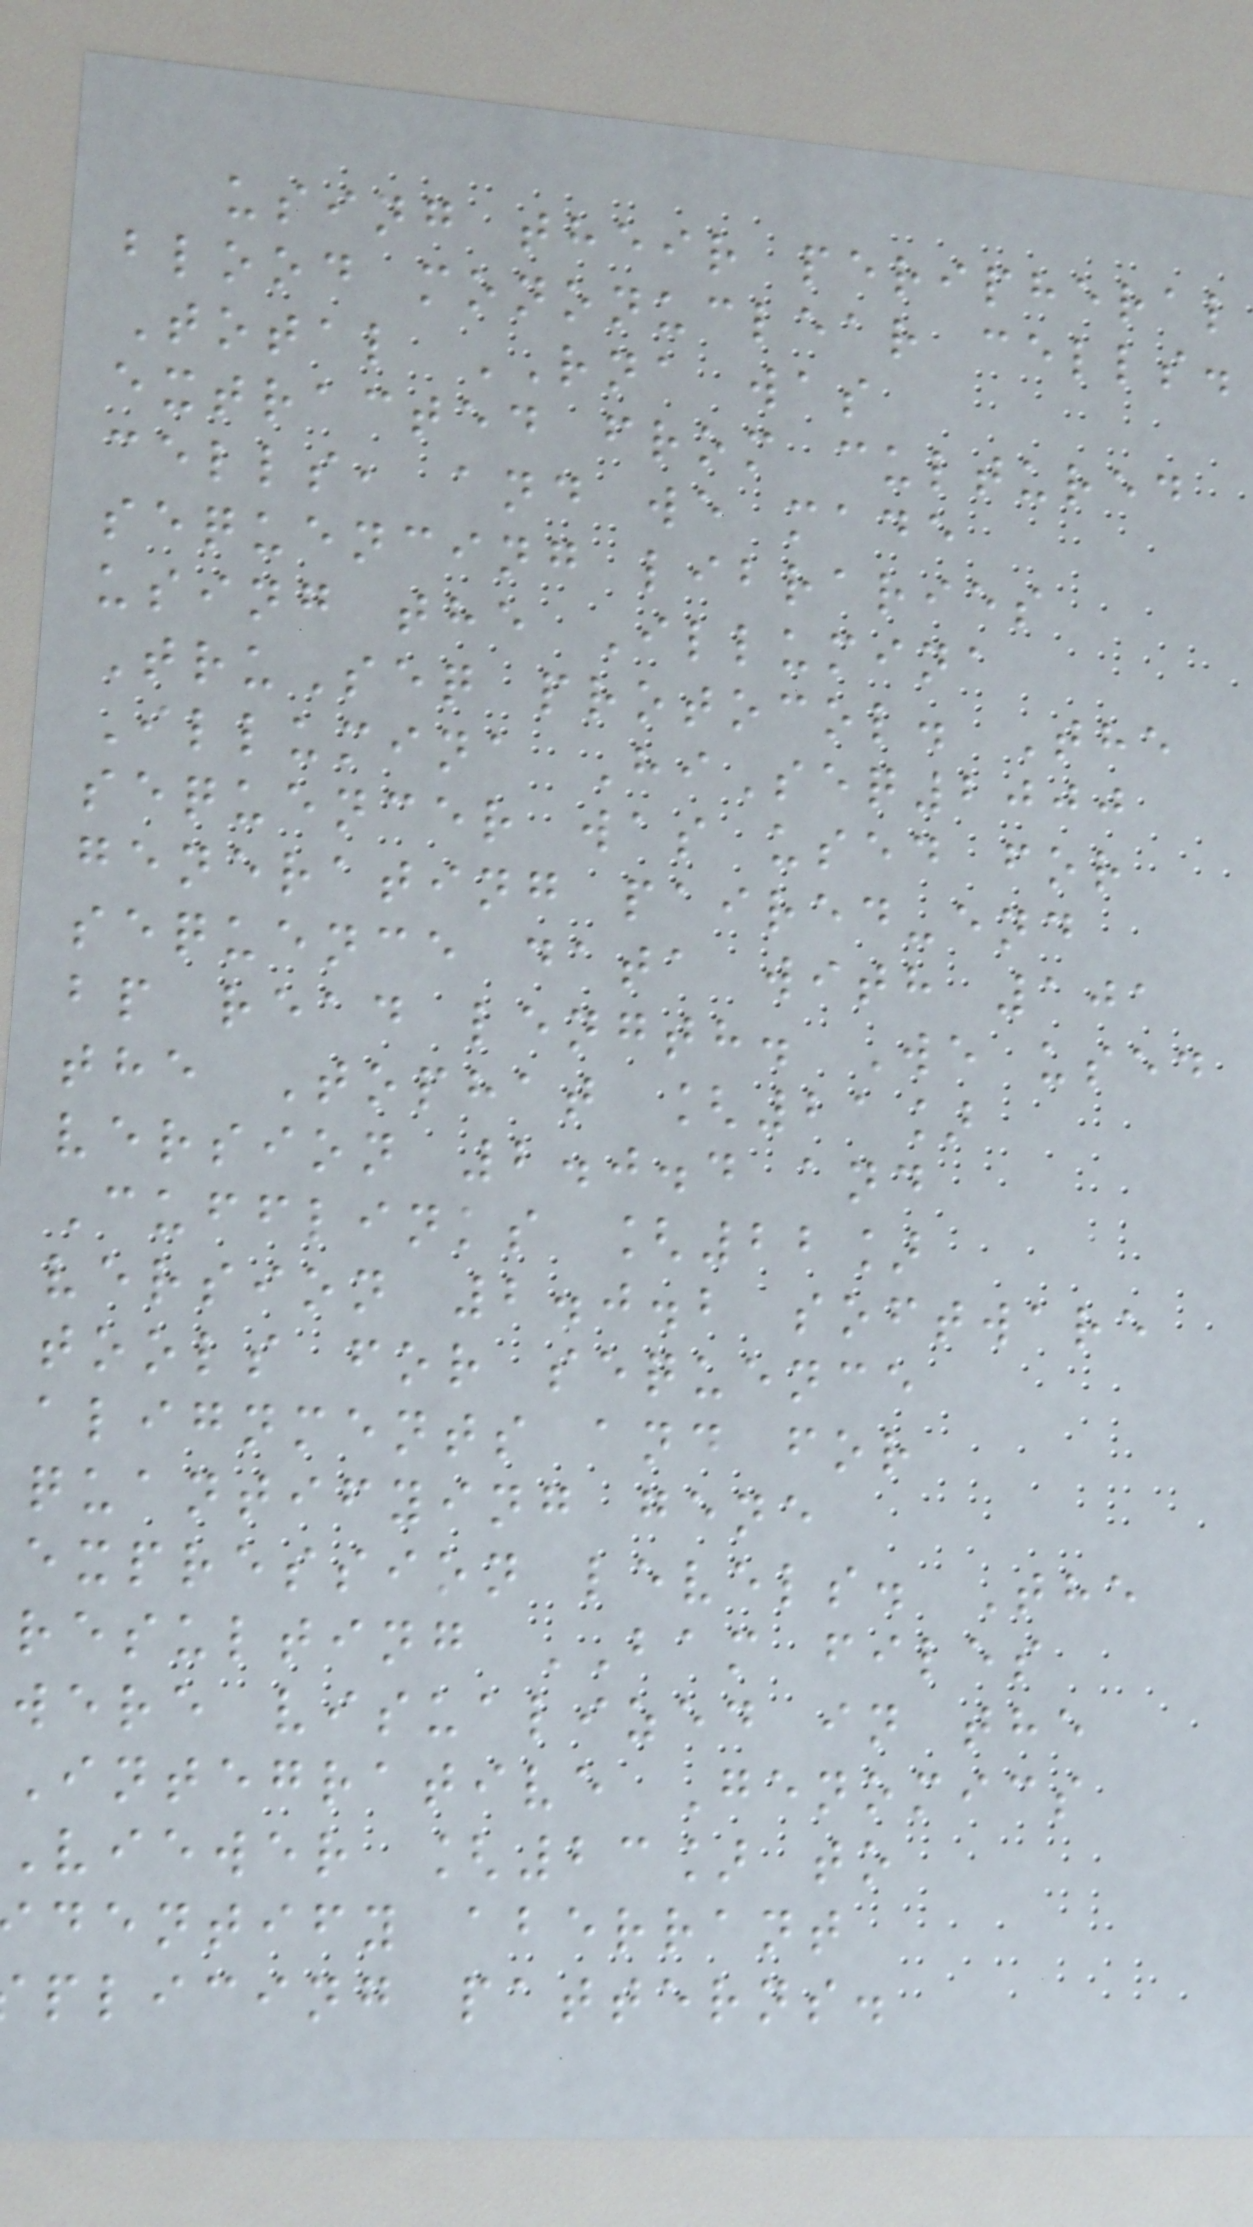using their peripheral
blood mononuclear cells.
Total RNA was
extracted from cultured
cells, and we made
sequencing libraries
using the Illumina
TruSeq protocol. The
Illumina HiSeq2000
sequencer was used for
generating paired-end
sequence data with 101
bp read length. We used
the Tophat [21]
version 2.0.4 and
Cufflinks [22]
version 2.0.2 software
tools for sequence
alignments and for
quantifying gene
expression levels. The
resulting BAM files
were visualized in the
Integrative Genomics
Viewer [23] to
dentify aberrant
plicing patterns.
